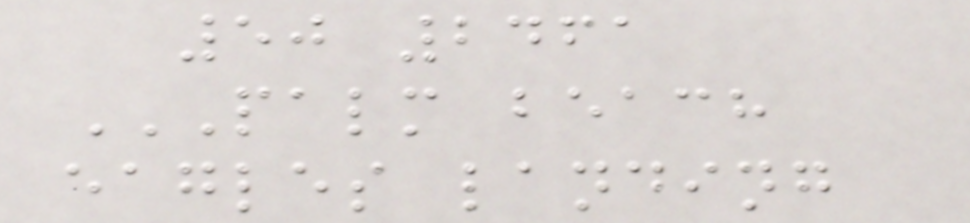50 2461
PALM BEACH
EAGLES LANDING
